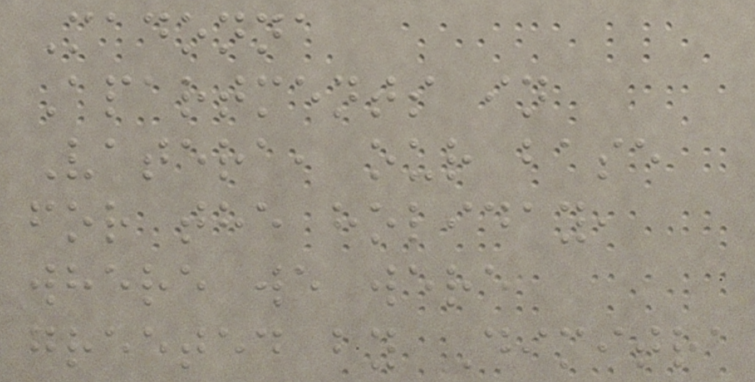Madonna
Apartments in
Vatera, our base
for the holiday,
where we were
greeted by Dimitra
